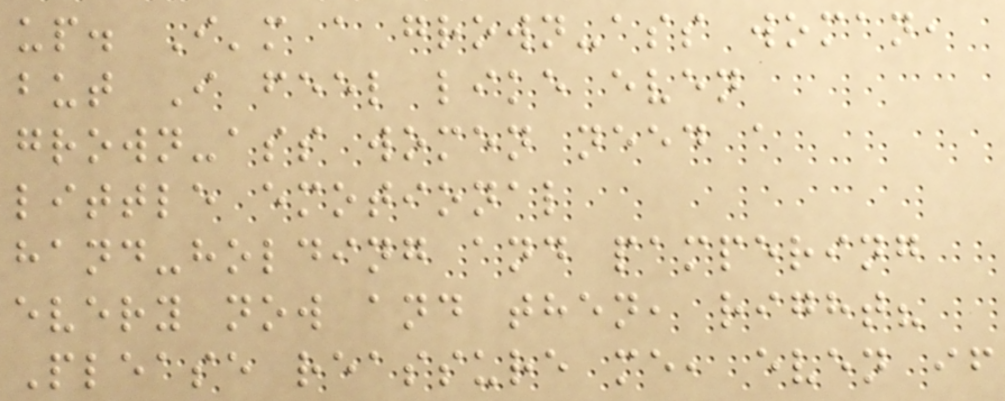up. I'm a grown-ass woman,
but I feel like even
grown-ass women need a
little emotional
hand-holding and pampering
every now and then, right?
Please reassure me, even if
